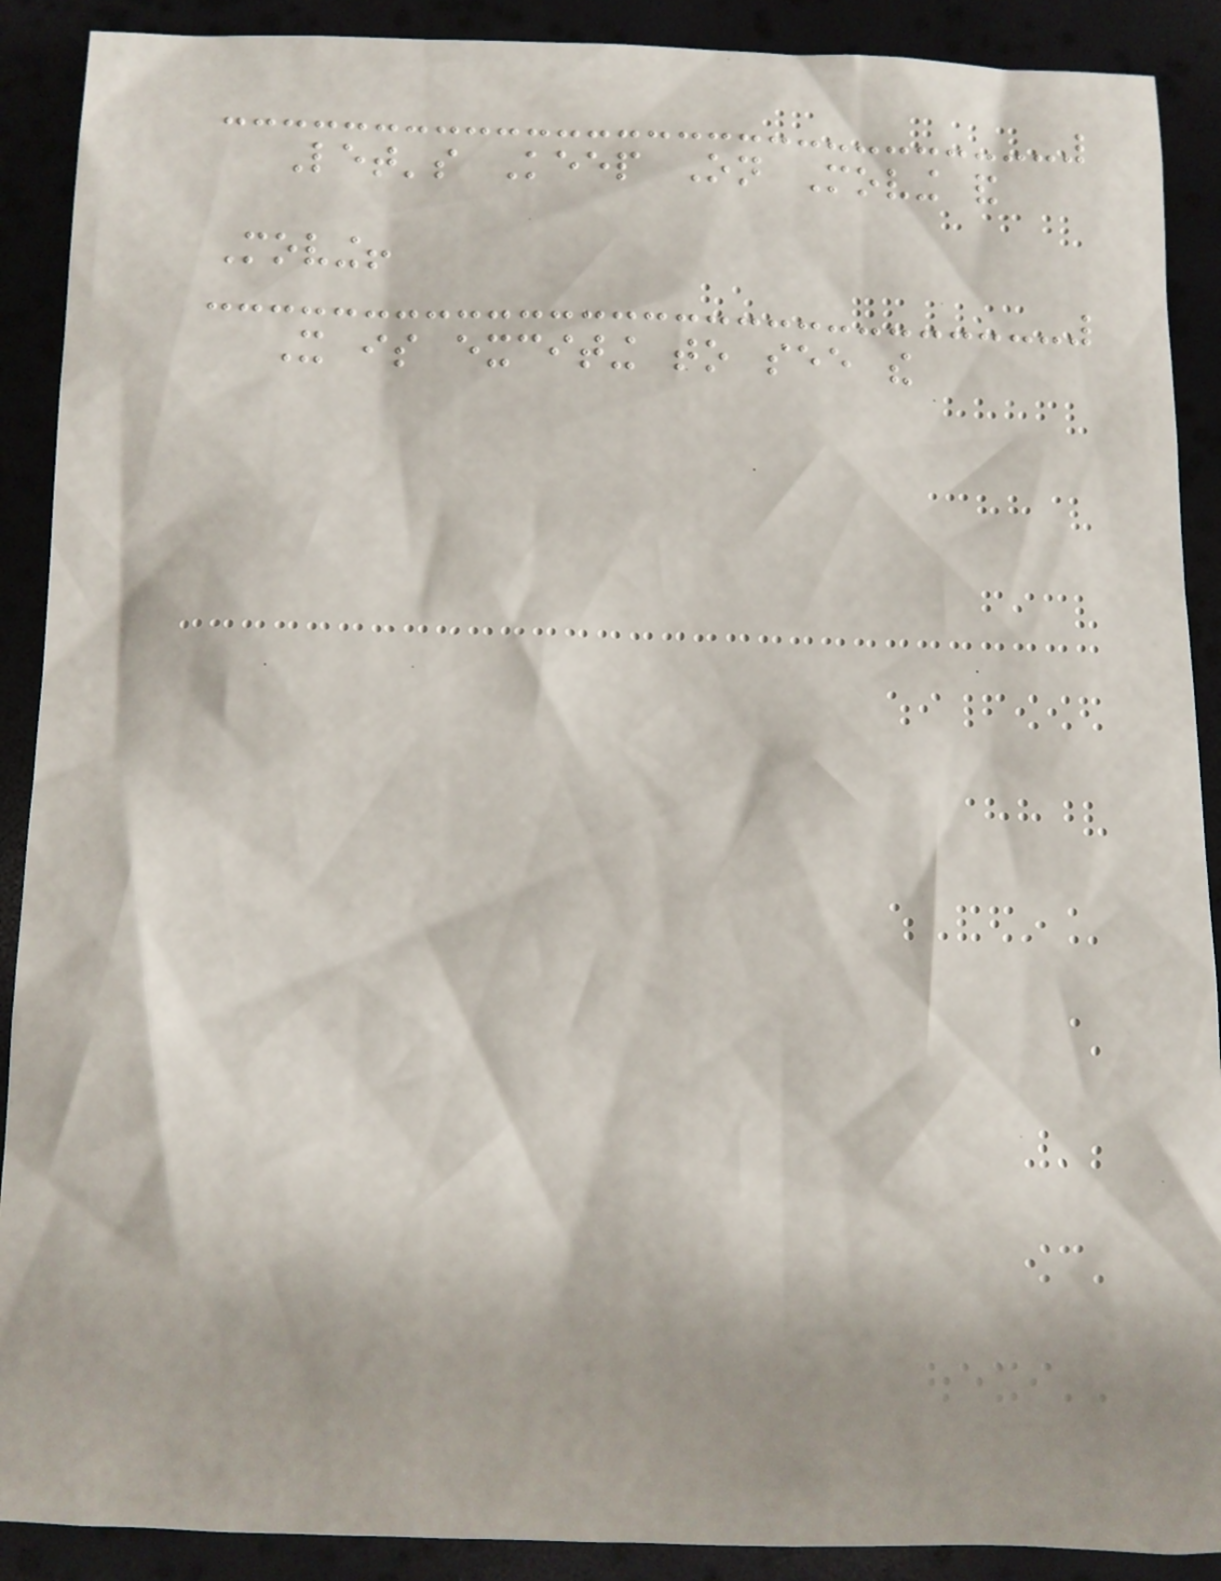Let's Keep On Moving and
Moving!
It is exciting to see the
